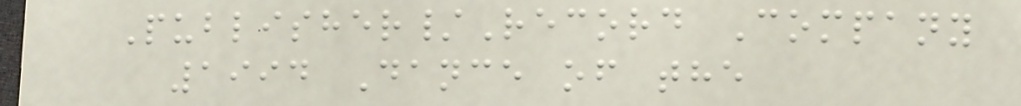Publisher/Record Company
1994 Dance of the
